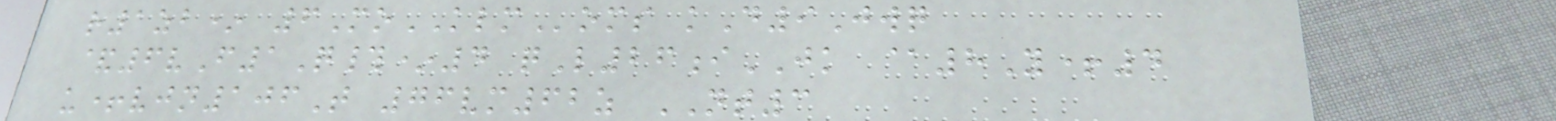r1zb* 6MoKLMoms kD9Jwq
&6vF1Q#*4 qL26iJK @8Y+4
u+vjn106T 76vm62z NT3
